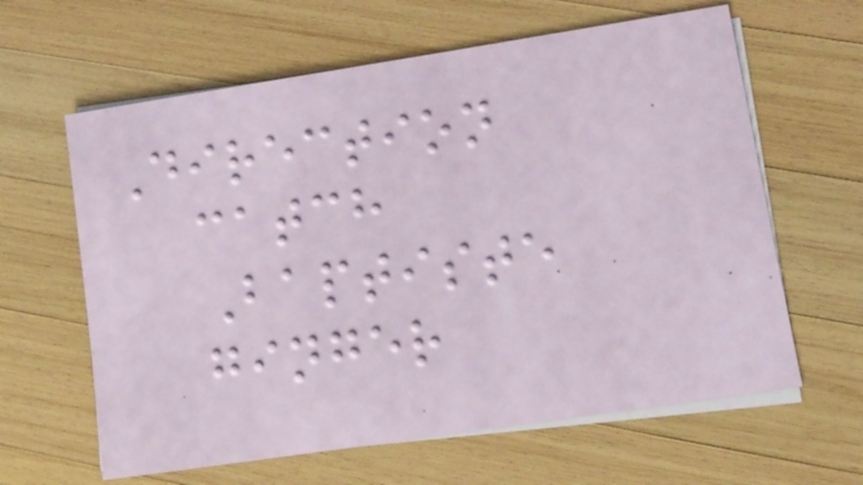Direction
catch
Baptiste
ginger
